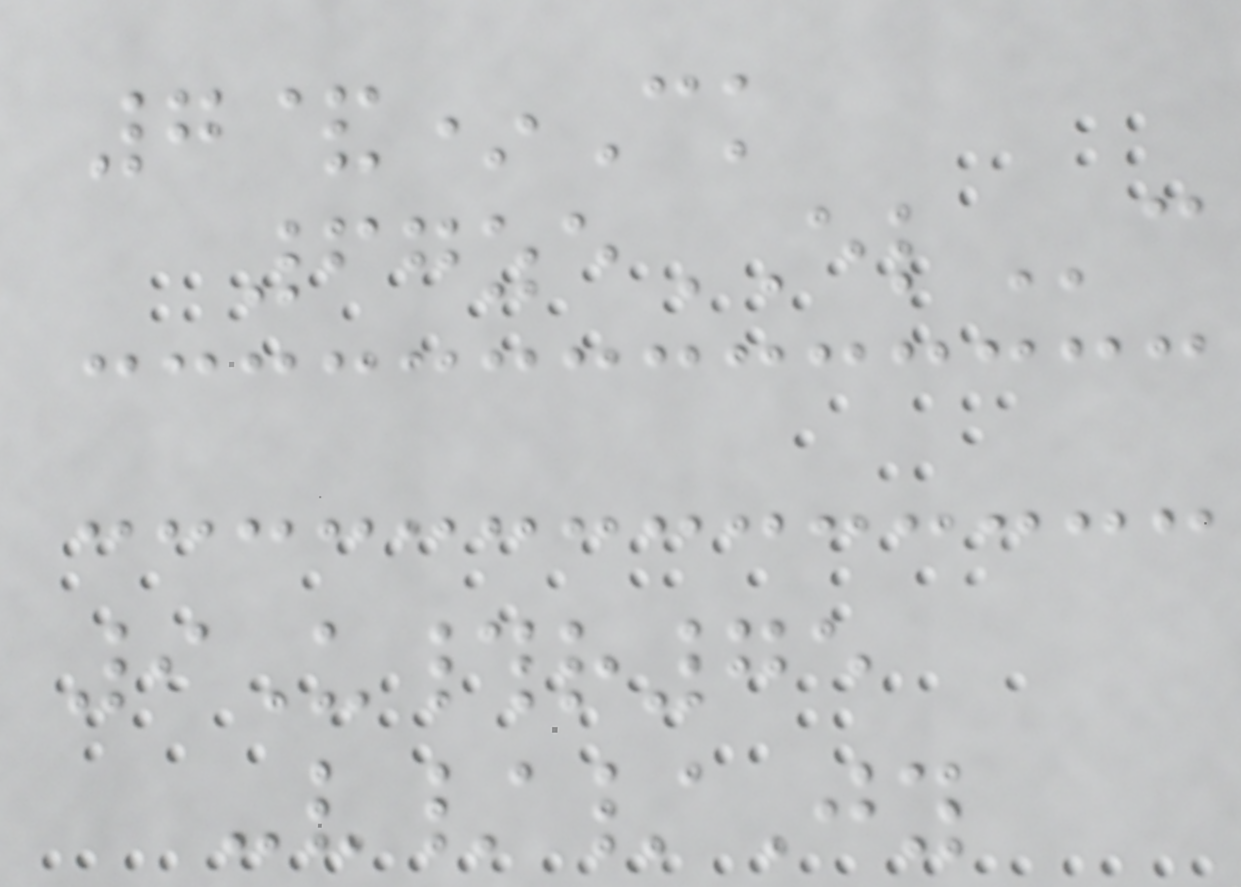7&*Ck
67zeELc
9U#r75
-v//Jy
